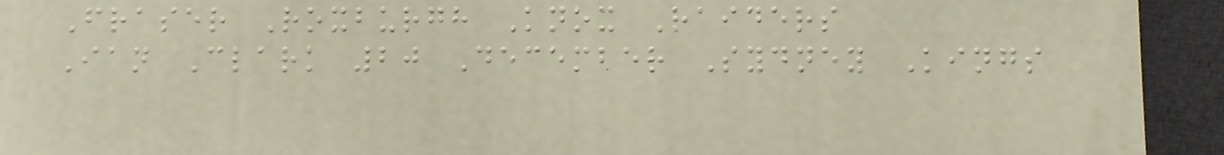Fraser Roxburgh Knox Raiders
Ian Clark 20 December Sydney Kings
